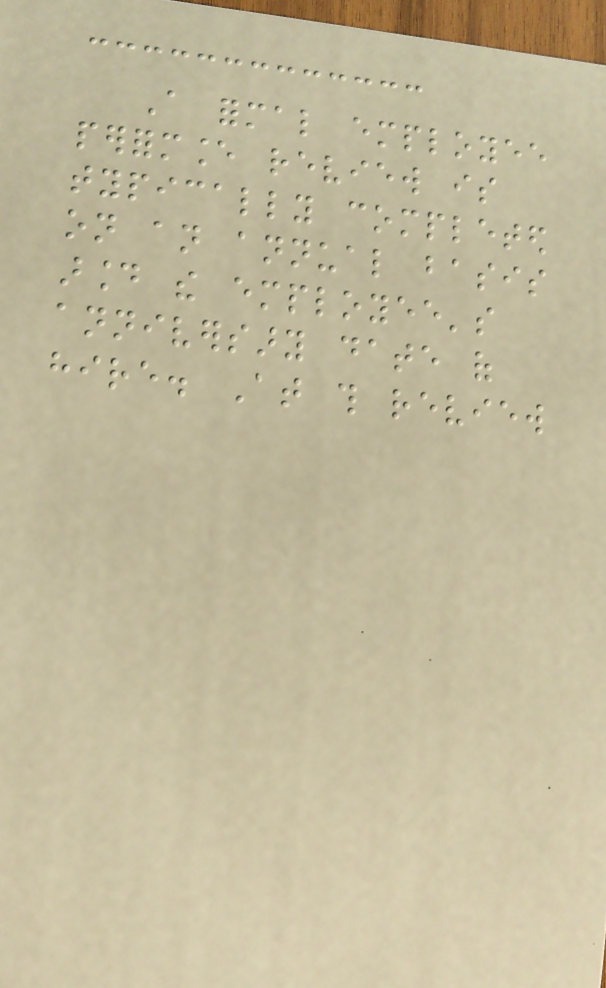A formal employee
performance review is
typically completed
on an annual basis
around the employee's
anniversary date of
hire. At this review
